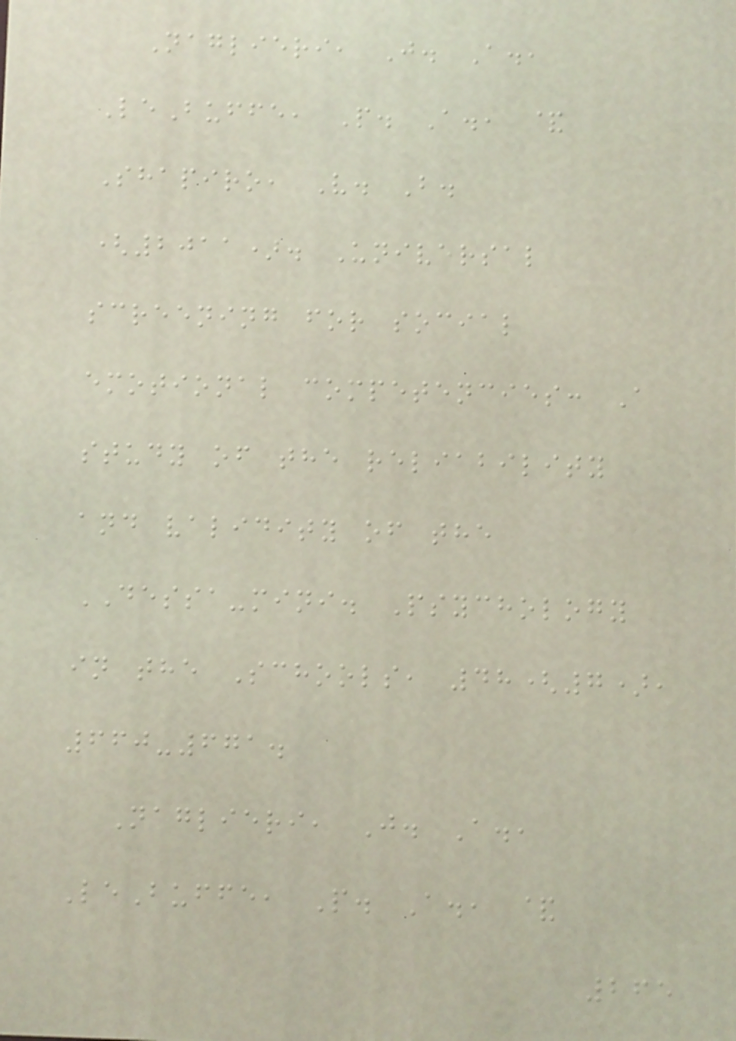Naglieri, J. A.,
LeBuffe, P. A., &
Shapiro, V. B.
(2011). Universal
screening for social
emotional competencies: A
study of the reliability
and validity of the
DESSA-mini. Psychology
in the Schools, 48(7),
660-671.
Naglieri, J. A.,
LeBuffe, P. A., &
265
